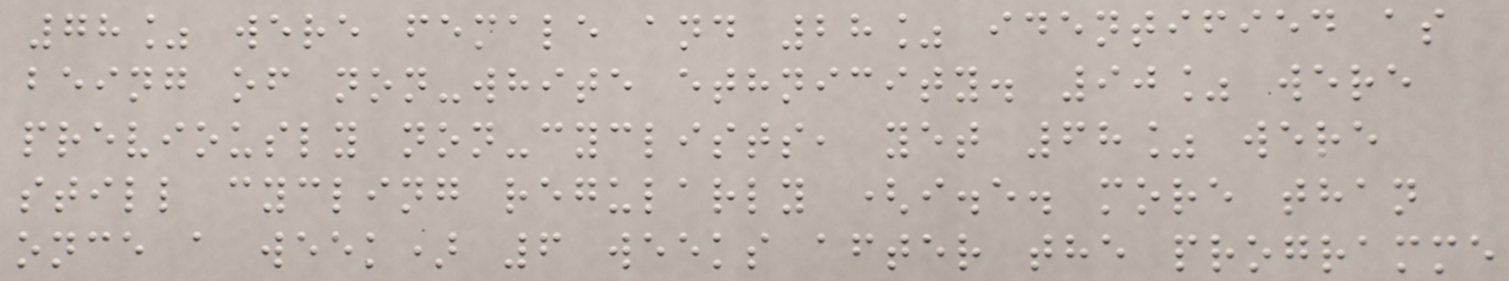78% were female and 28% identified as
being of non-white ethnicity. 90% were
previously non-cyclists, yet 68% were
still cycling regularly (i.e. more than
once a week) 6 weeks after the programme
